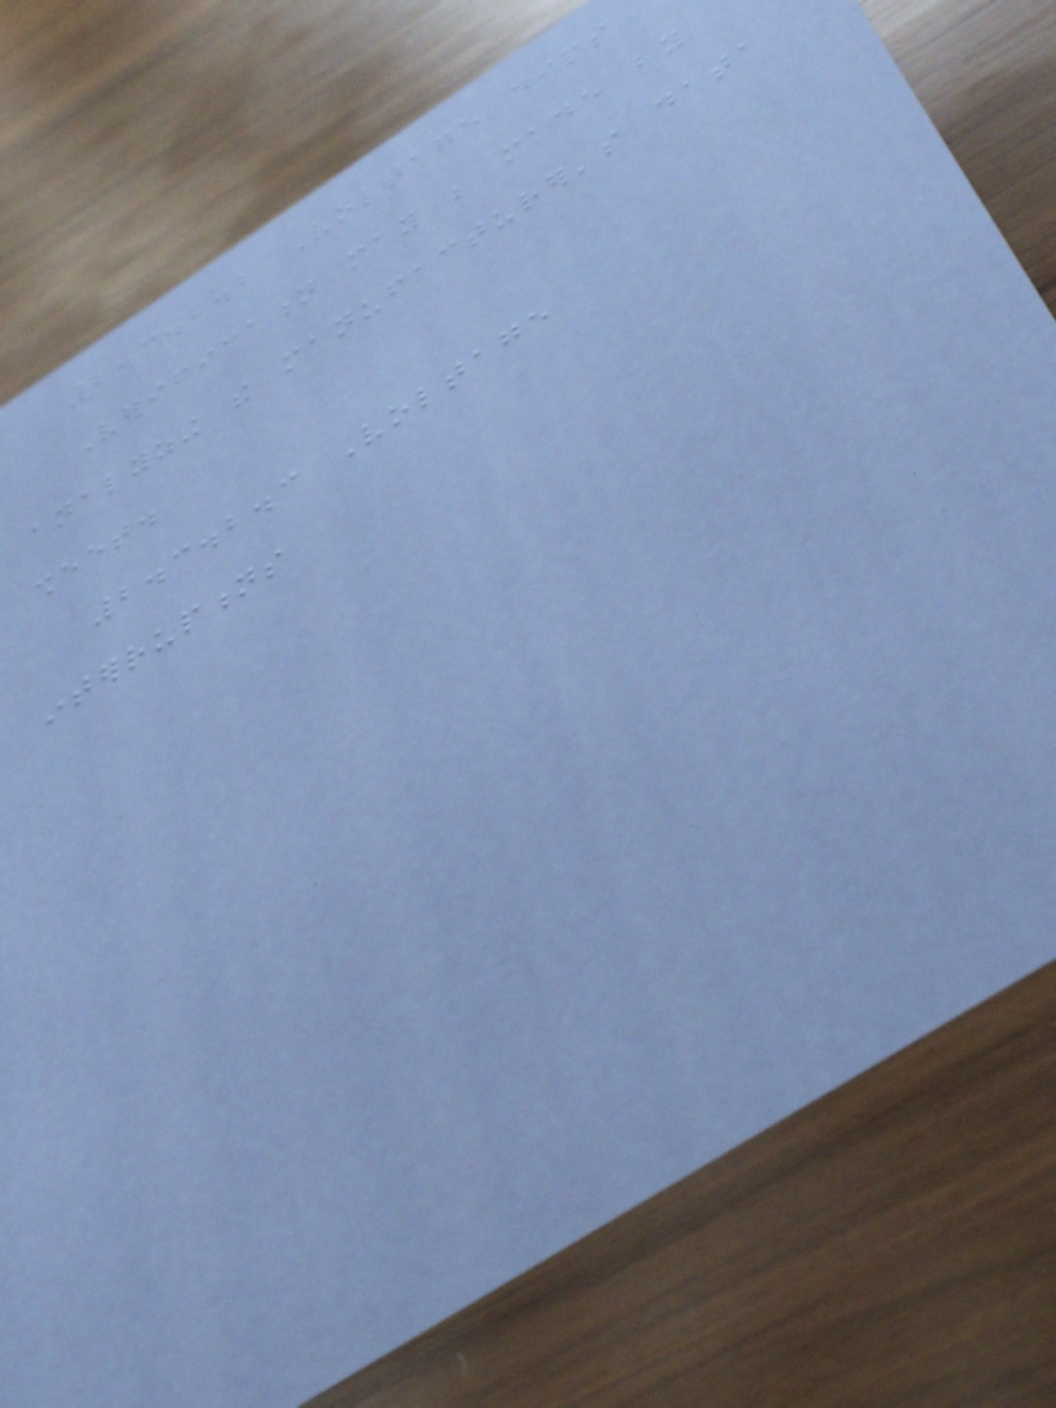2.3.2.2 Voltage dips
Verification may be made by
analyzing the manufacturer's data
sheet.
2.3.2.3 Voltage
interruptions
